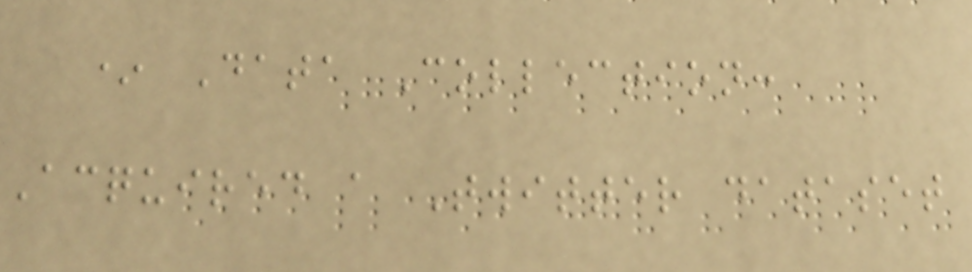* Data Collection:
Acquired a Twitter dataset
